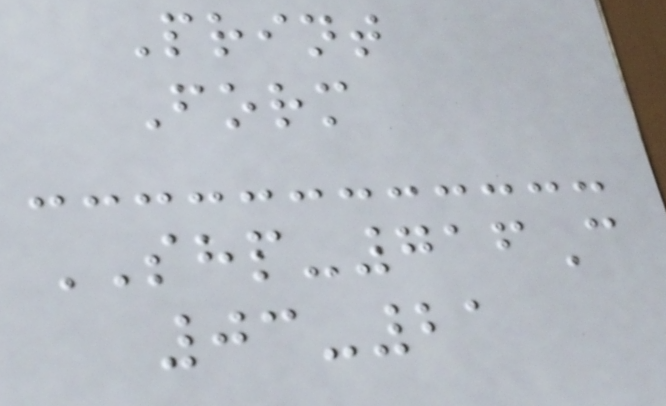Print
Form
SHP-716C
03-21
